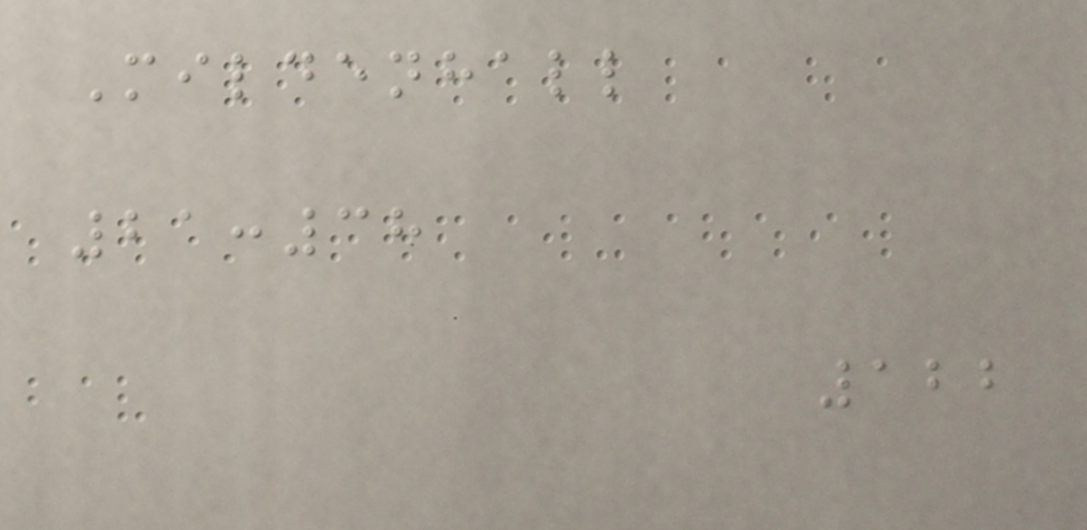Mildenhall
21:38
122
